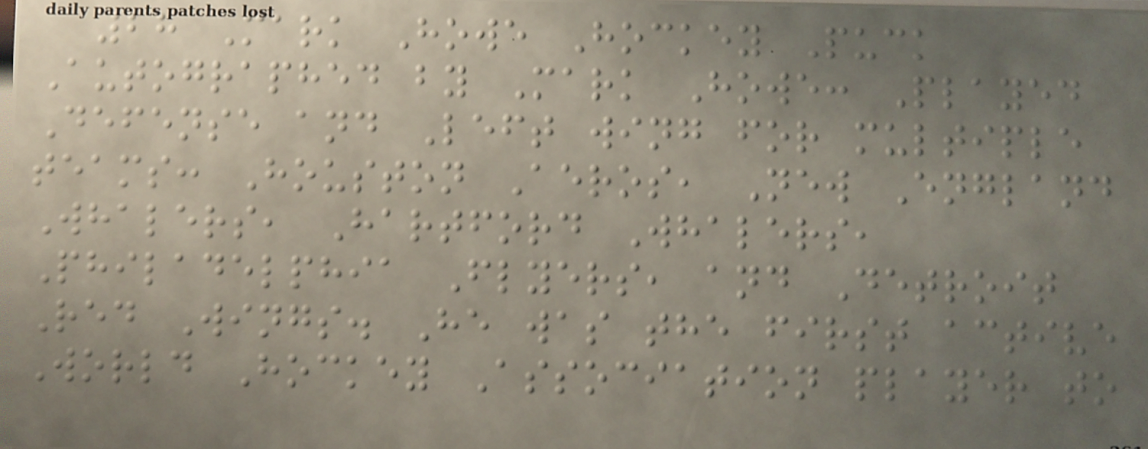28 Mark Howe Hockey Puck
Autographed by Mark Howe: Played
Defense and Left wing for multiple
teams: Houston Aeros, New England
Whalers, Hartford Whalers,
Philadelphia Flyers, and Detroit
Red Wings. He was the first active
World Hockey Association player to
